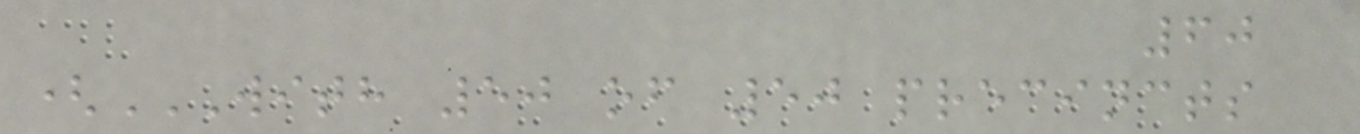60
(WITH 50 OF 50 PRECINCTS
